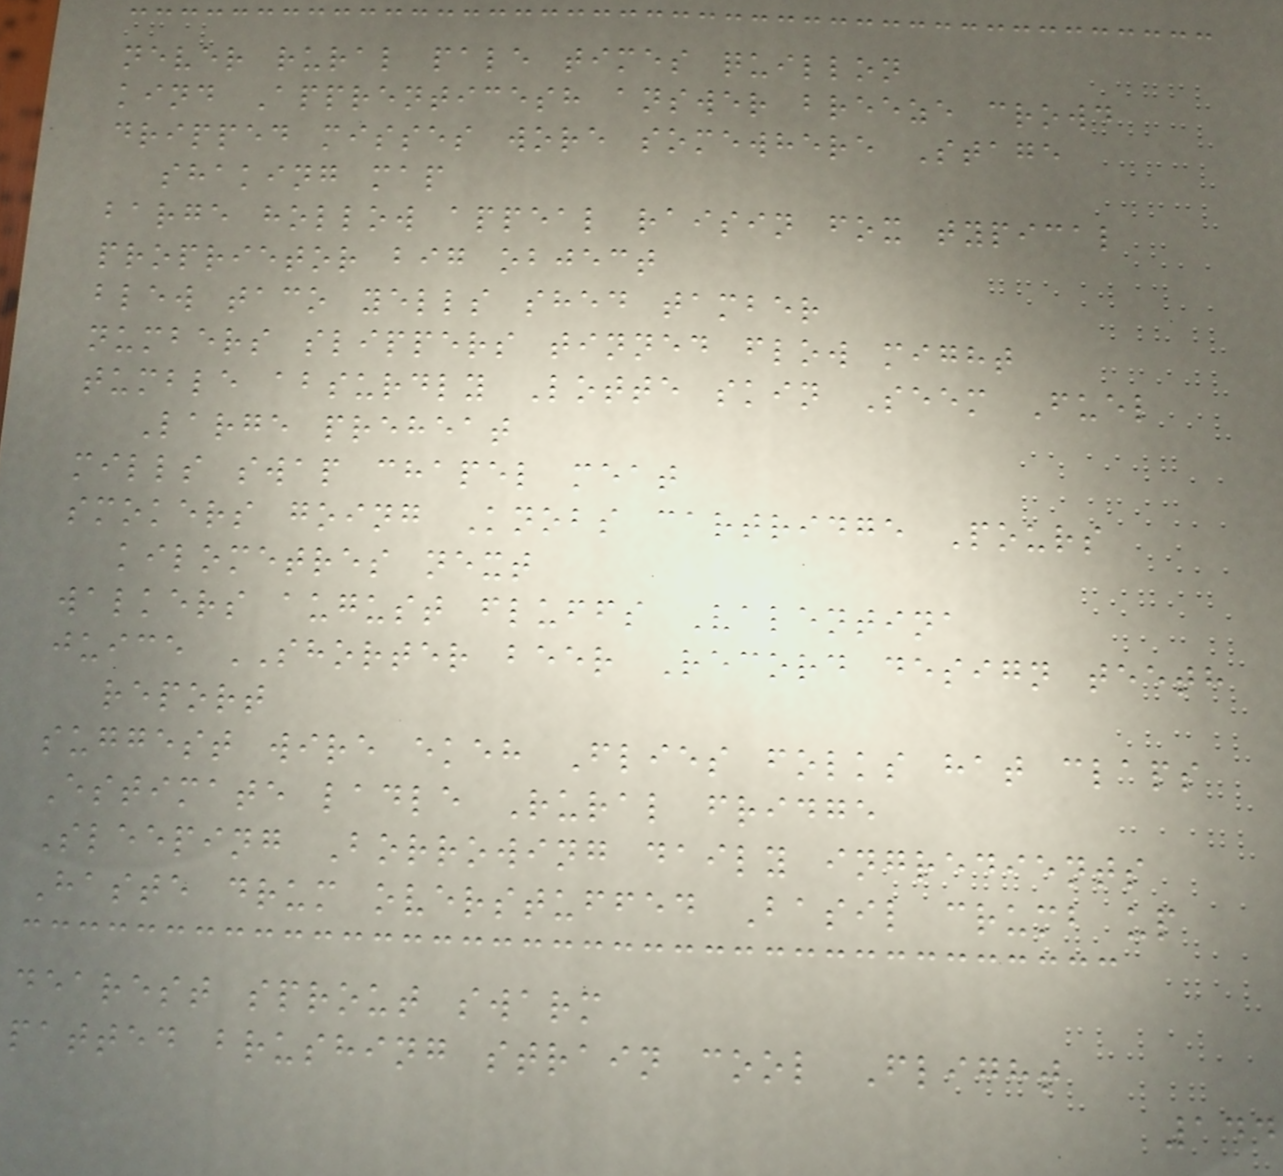never rural pale times quillon
kind Apprenticesh answer breeze crowd
dripped misses wore somewhere Stage
shaking map
barge hollow appeal raisin fox typical
proprietor big object
blew taco yells shed tamber
numbers slippers tinned flow might
tumble absurdly Lotte skin Seem Fuel
Large preheat
mills swap chapel meat
smokers going Knobs cartridge Pours
kilometres next
walkers august fluffs Valentina
juice SHORTER beer Record design teeth
report
suggest wire ekeh Flies folks hat claps
Estimate ladle Rural fridge
Sleeping Borrowing daily ingredients
Haste drum overstuffed Basil crumb up
dearest sprout swarm
patted brushing strain cool Flight
144
